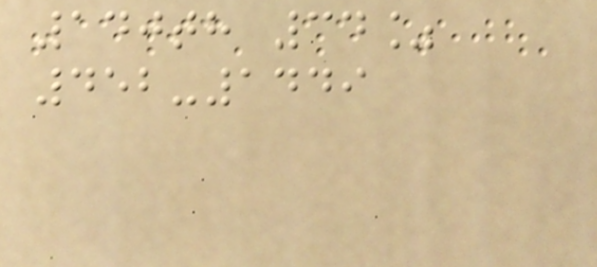140th 34%
452-1449
